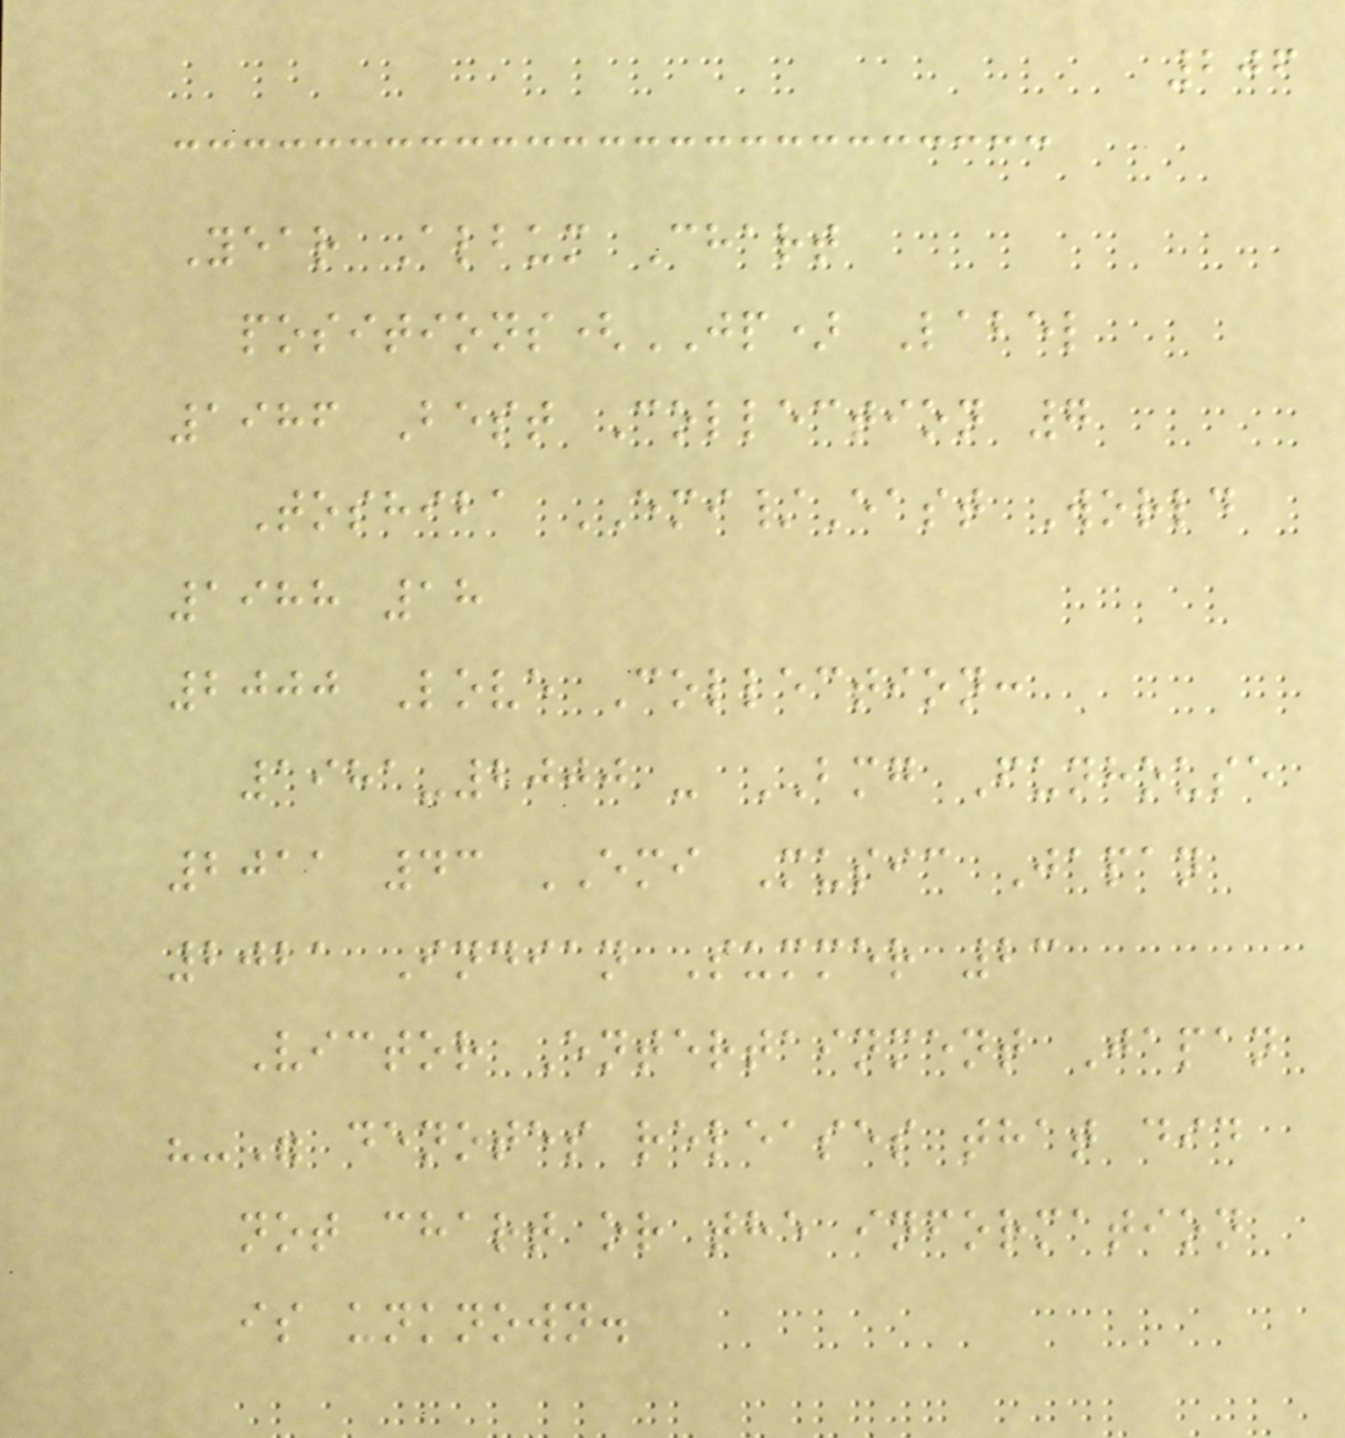206
Year Album Chart
positions(JP) Label
1986 Best Collection 7
Toshiba EMI/East World
1988 18
2000 Love Collection:
1981-2000 - BMG Funhouse
2011 43 EMI Music Japan
2021 Indian Summer 23
Victor Entertainment Japan
"-" denotes releases that did
not chart or the information
is unknown.
